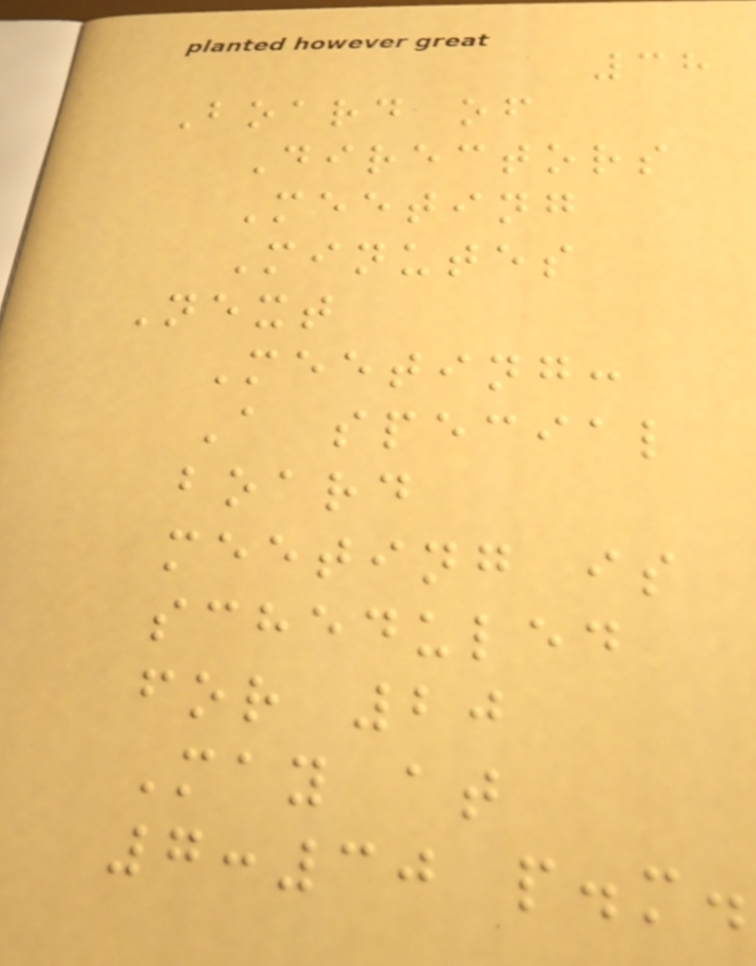38
Board of
Directors
Meeting
Minutes
Next
Meeting:
A special
board
meeting is
scheduled
for 20
May at
7:30 p.m.
